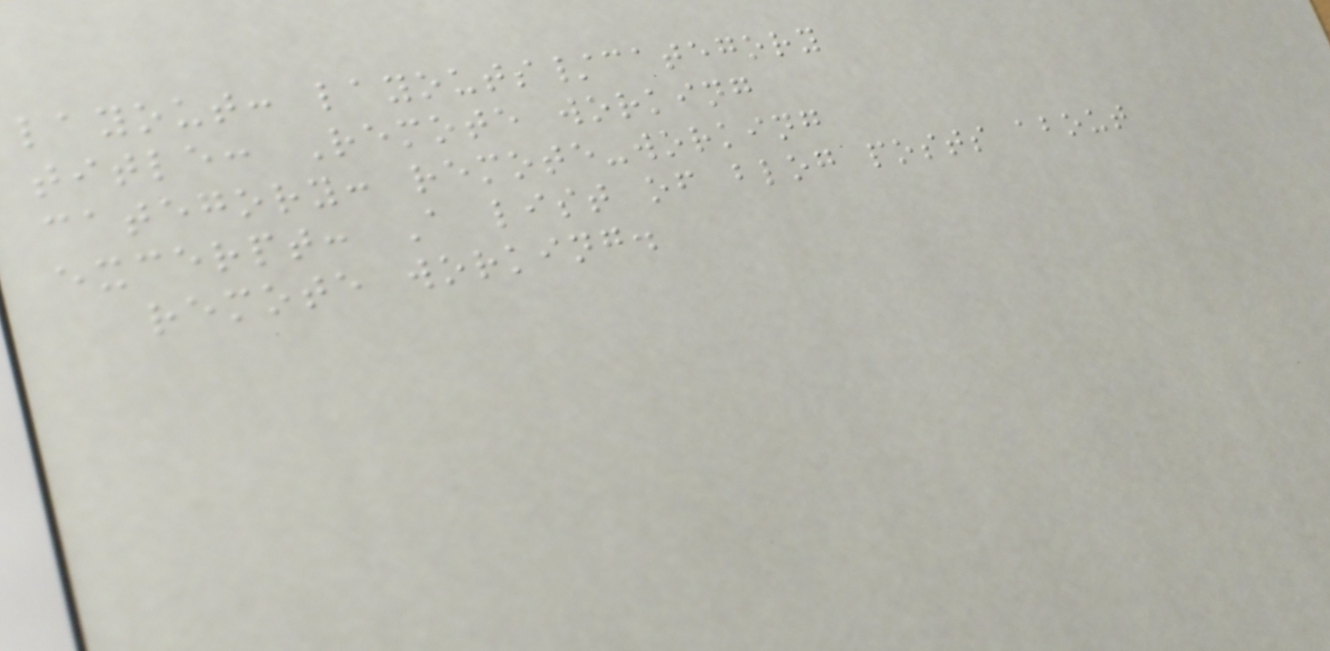layout: layouts/category
title: Remote working
category: remote-working
excerpt: A list of blog posts about
remote working.
